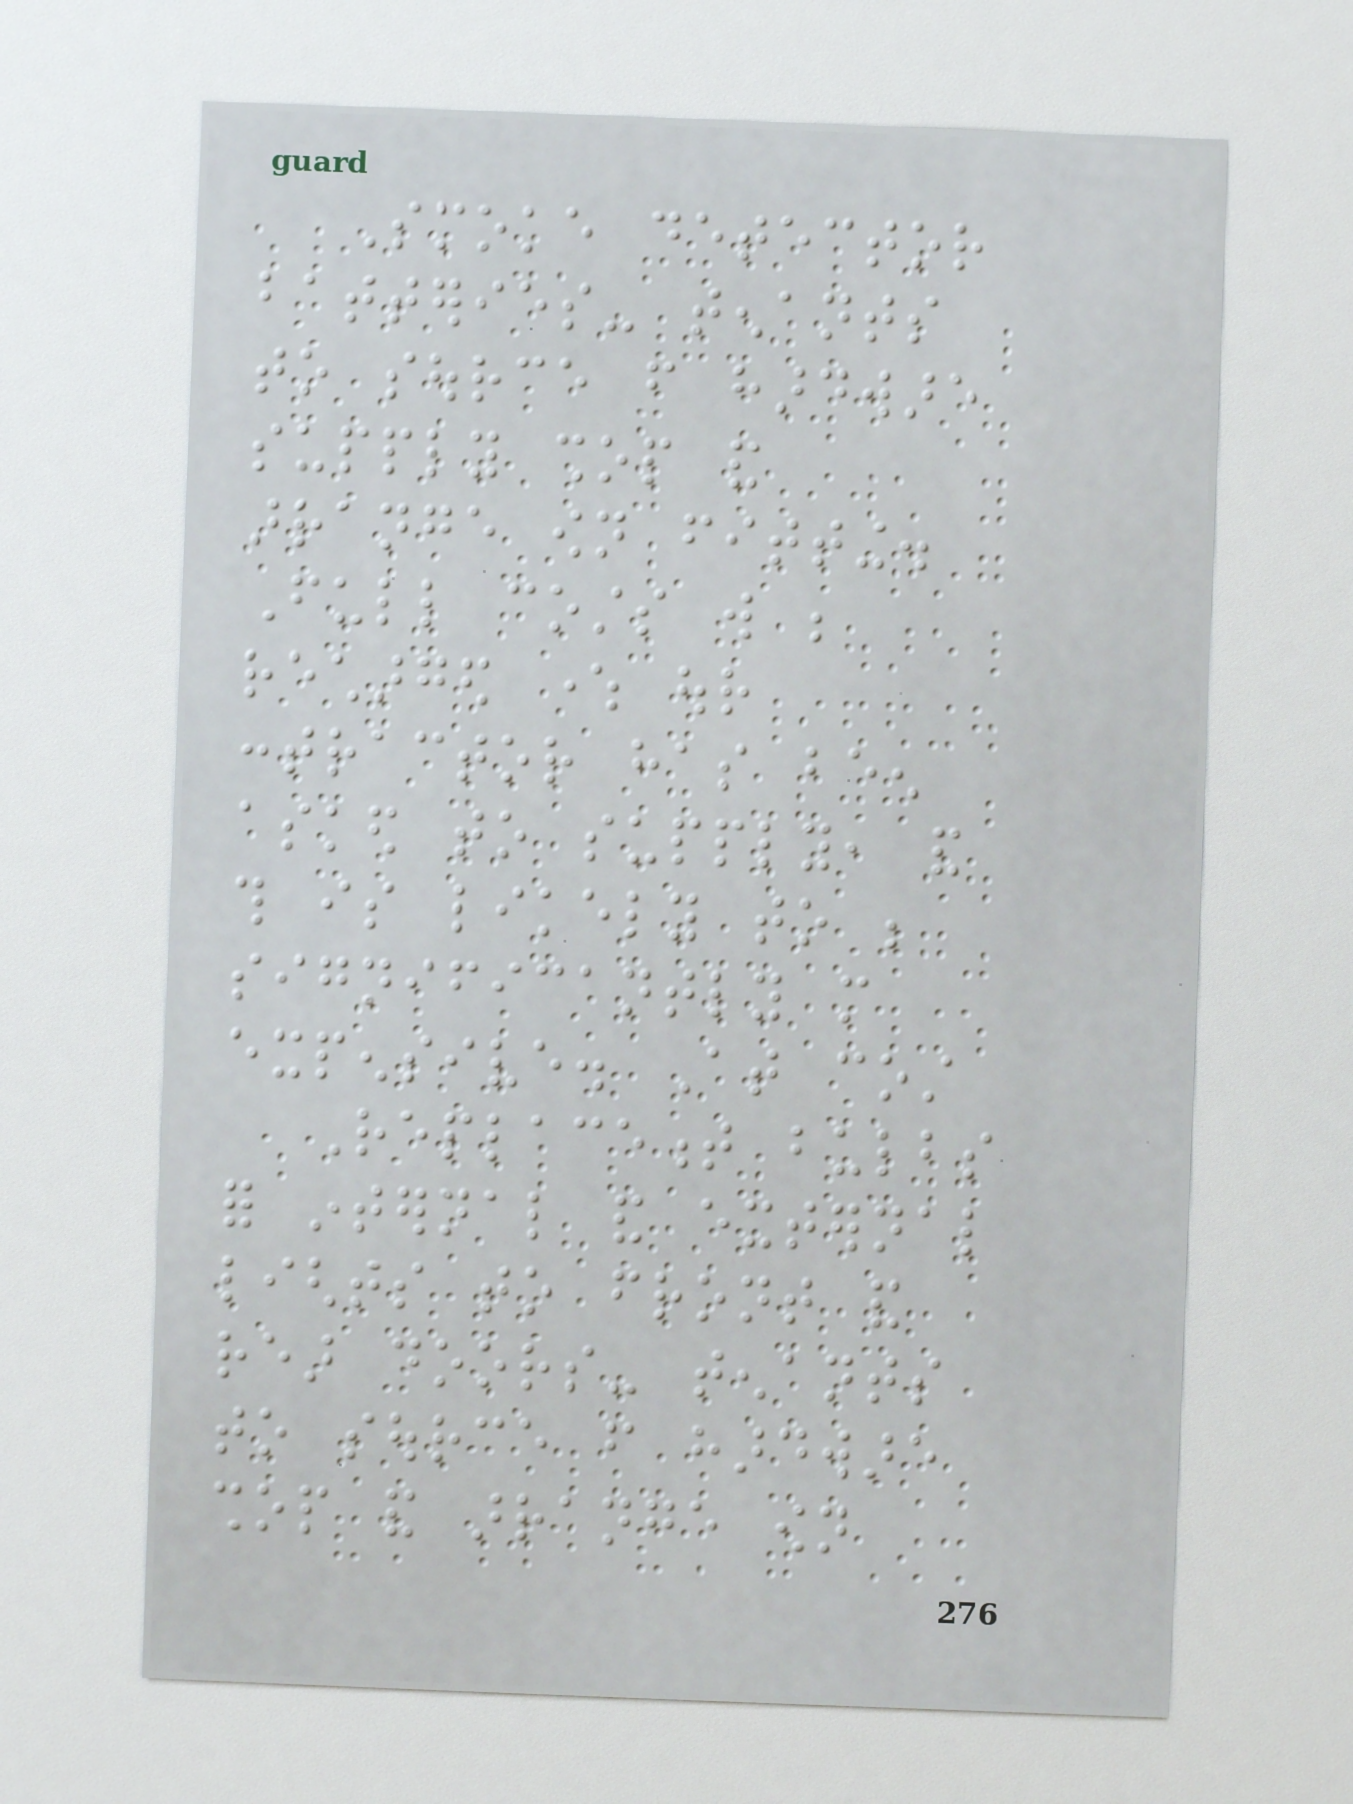Smoke detector
batteries- tenants
to source from hardware
supply shop and
arrange own fitting.
Full costs will be
recharged where our
contractor has been
asked to supply, and
this is likely to be
significantly more
expensive. At cost
Replacement bulbs
for internal and external
lights to front and
rear doors- tenants
to source from hardware
shop and arrange own
